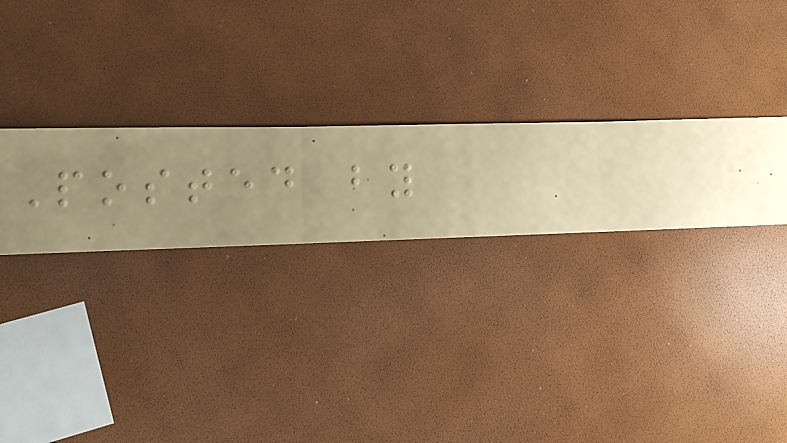Posted by
